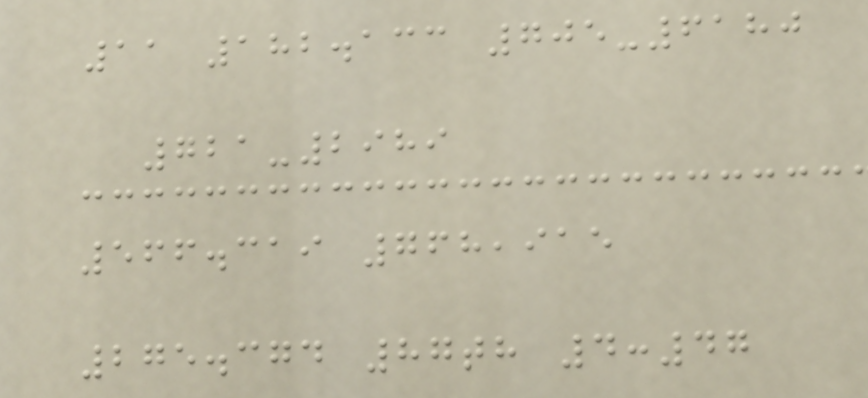11 182.133 705-6180
721-2989
566.319 768,915
275.374 87th 4:47
